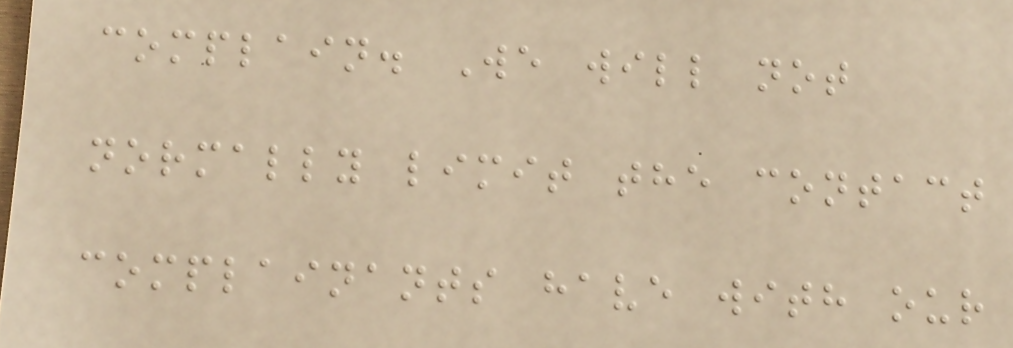complain. We will not
normally limit the contact
complainants have with our
